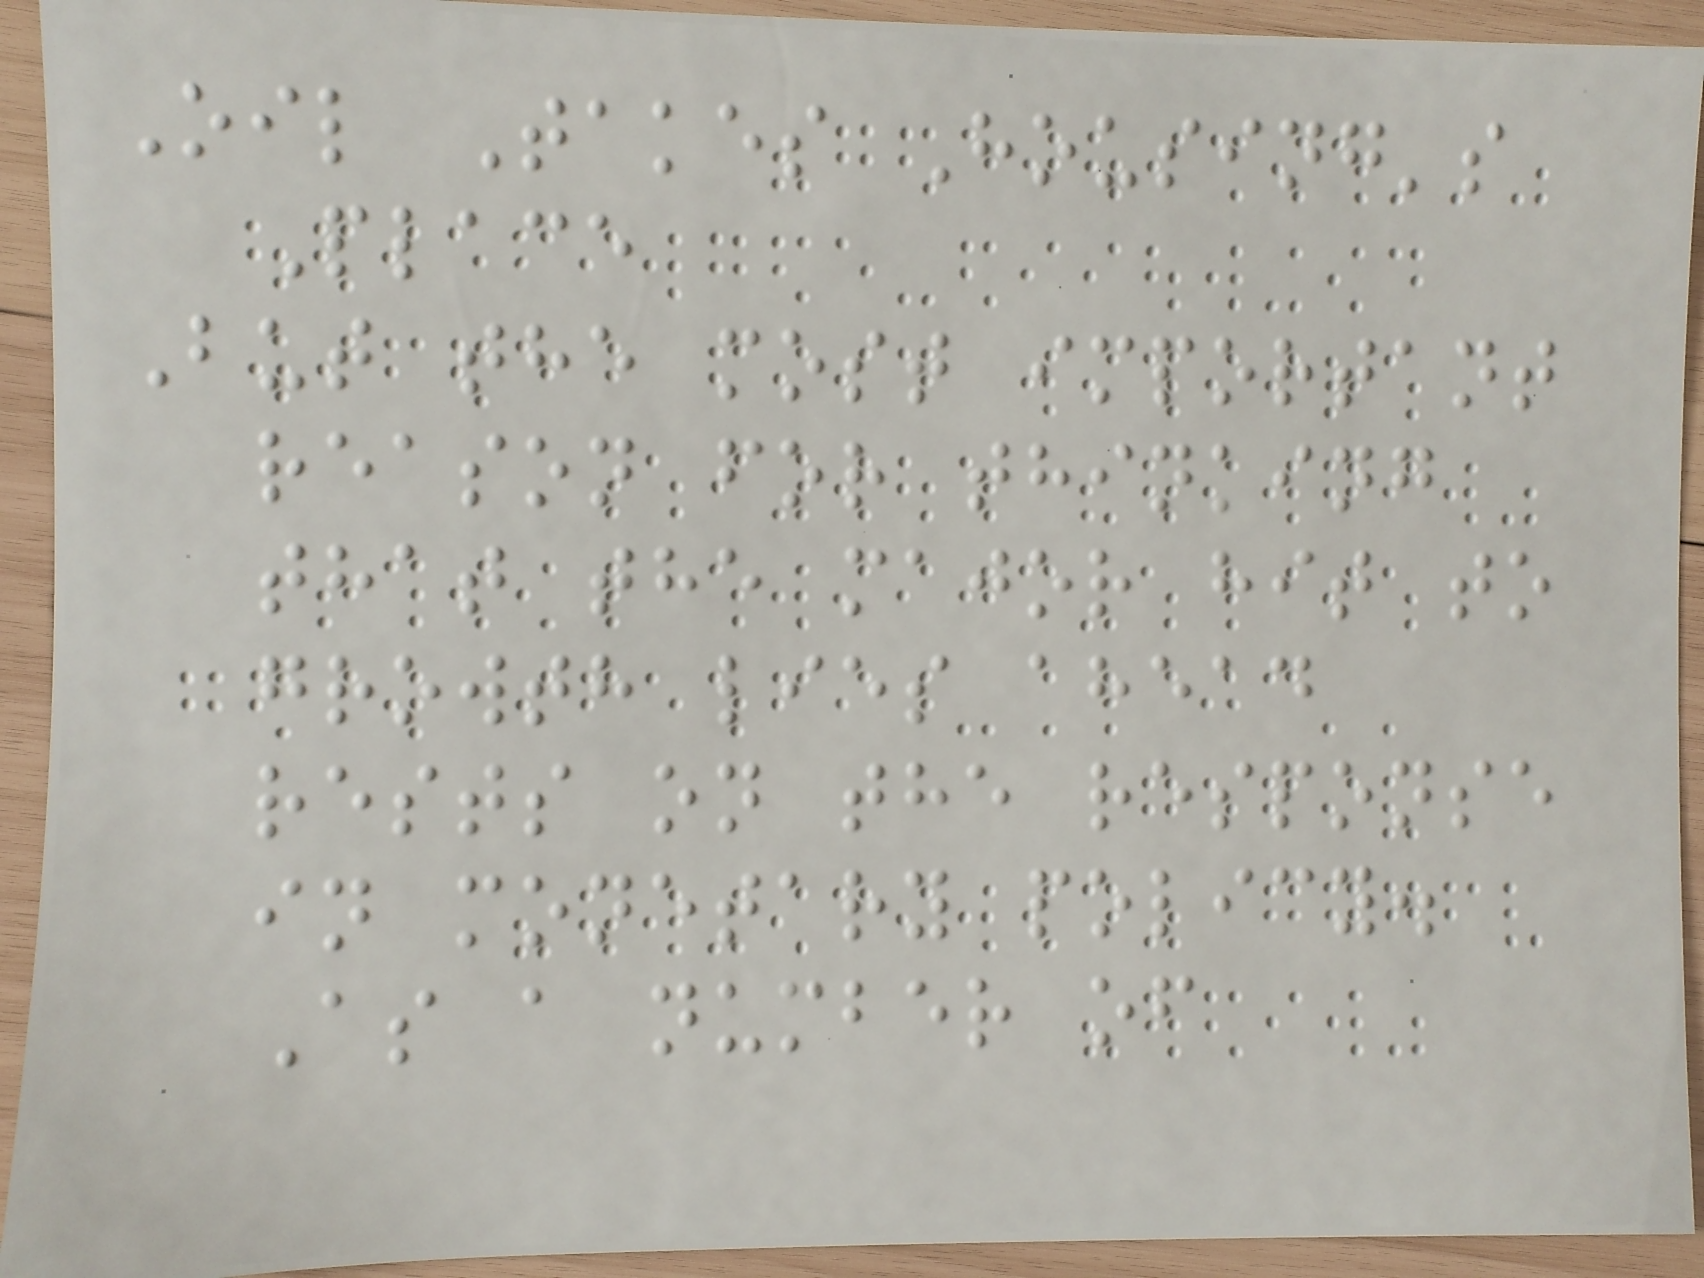Oil Takes Housing's
Place
But the most important
reason for thinking
that the major hit to
growth lies ahead
rests on the response
in monetary policy.
As a number of
